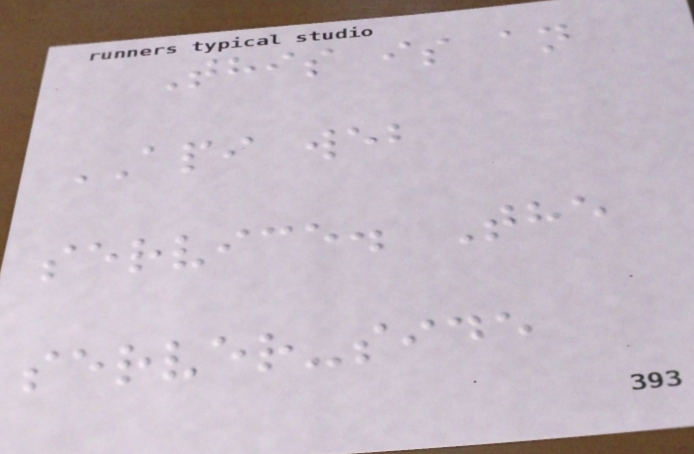This is an
API web
service. The
server-side
